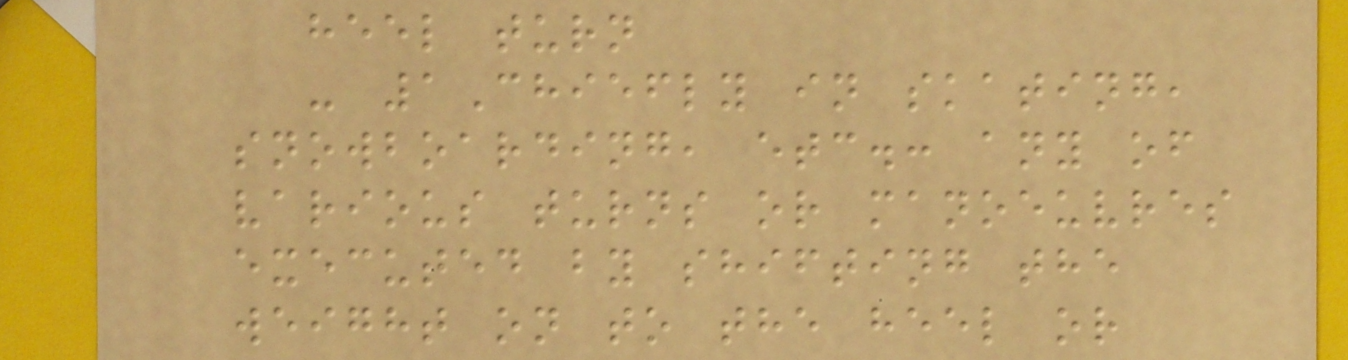heel turn
- 1Chiefly in skating,
snowboarding, etc.: any of
various turns or manoeuvres
executed by shifting the
weight on to the heel or
